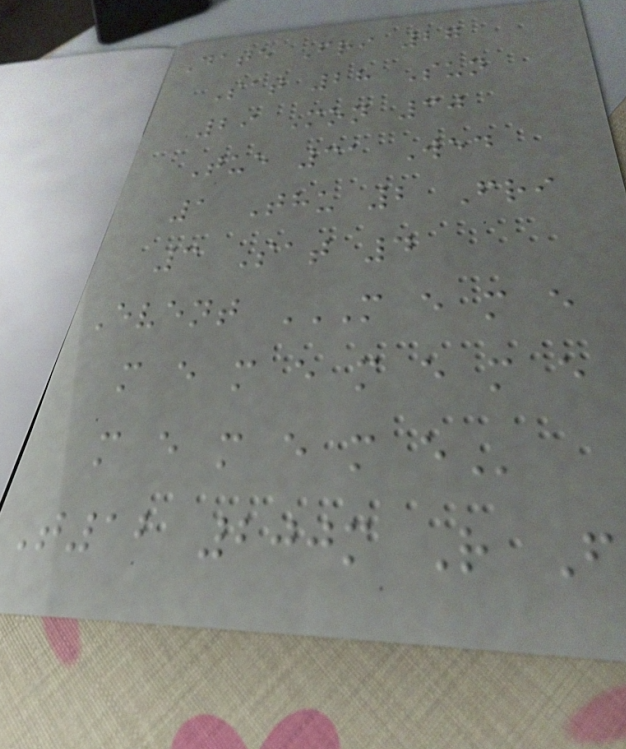Date Fri 27
Sat 28 Sun
29 Mon 30
Tue 31 Wed
1 Thu 2 Fri
3 Sat 4
Event M E M E
M E M E M E M E
M E M E M E
T12 200m R F
